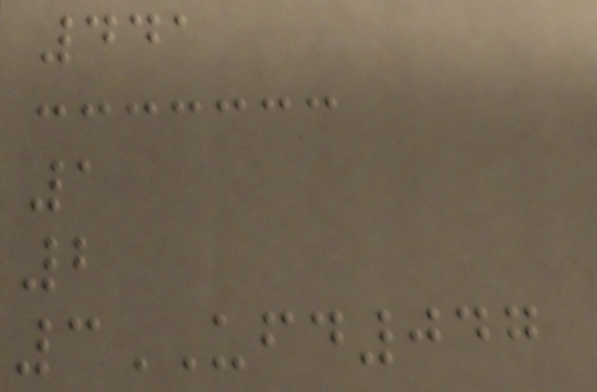441
1
2
3UFD047
